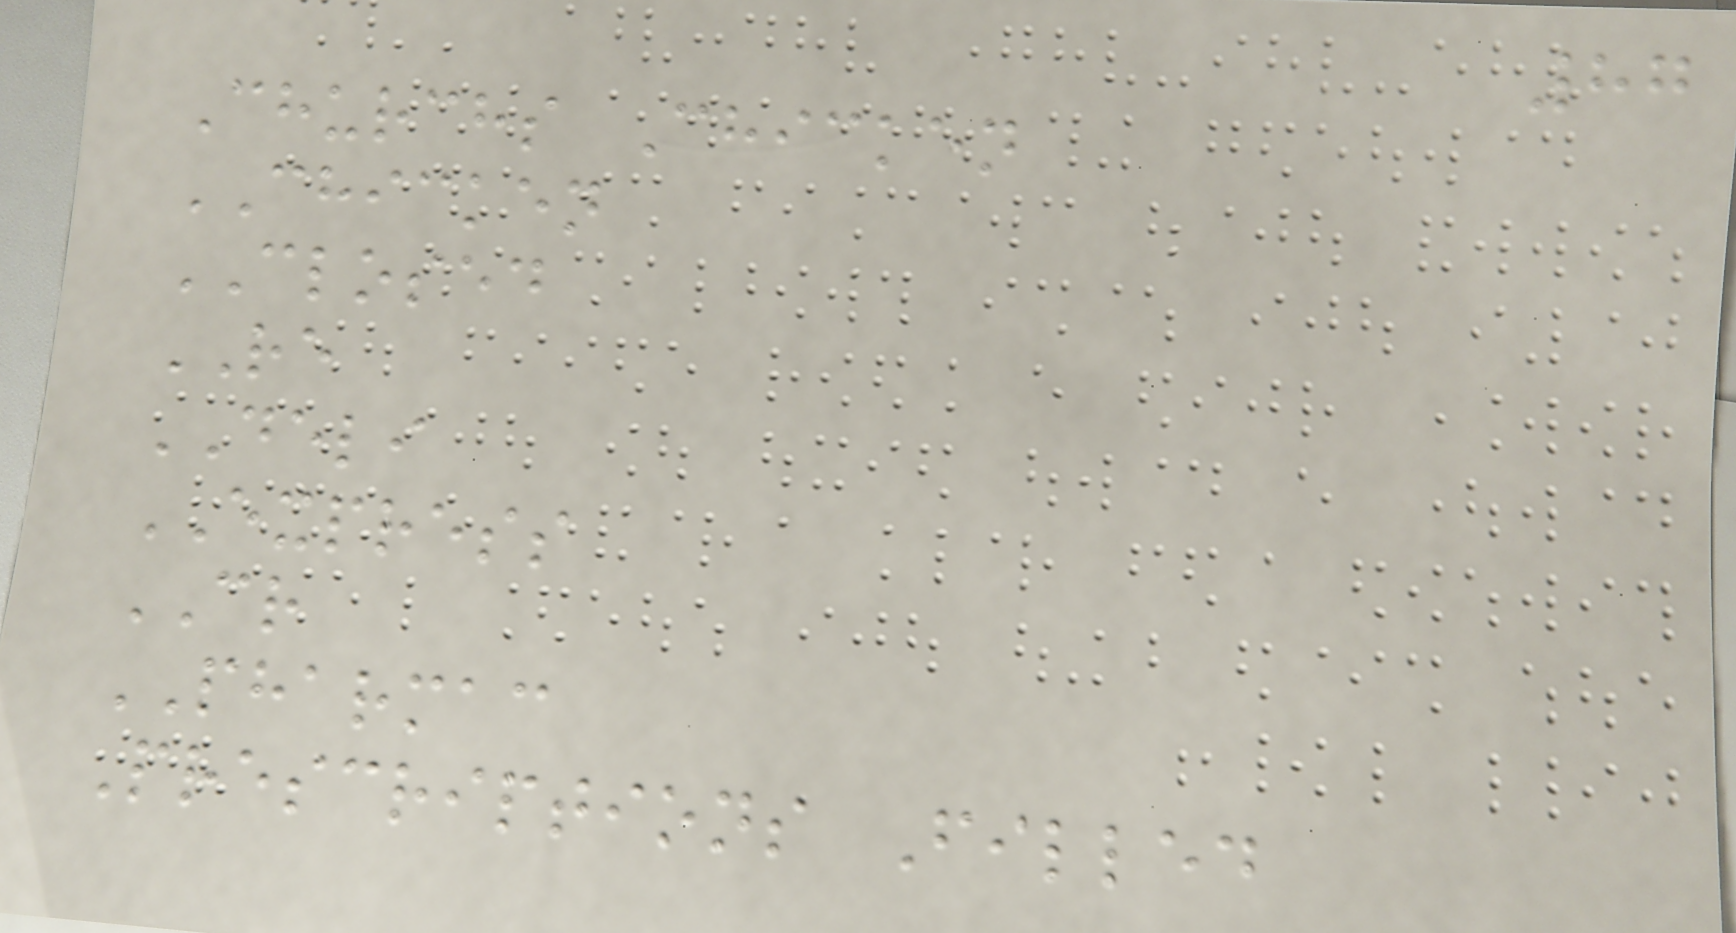87
Churchs Chicken
CHICKEN
CLOSED
RE
DELI
EXPRESS
CR
PHARMAC
Prescriptions Filled
